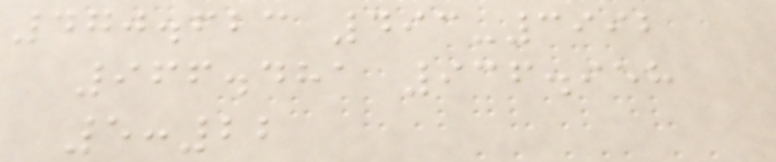470.623 493-3992
966.481 936.958
5:22
